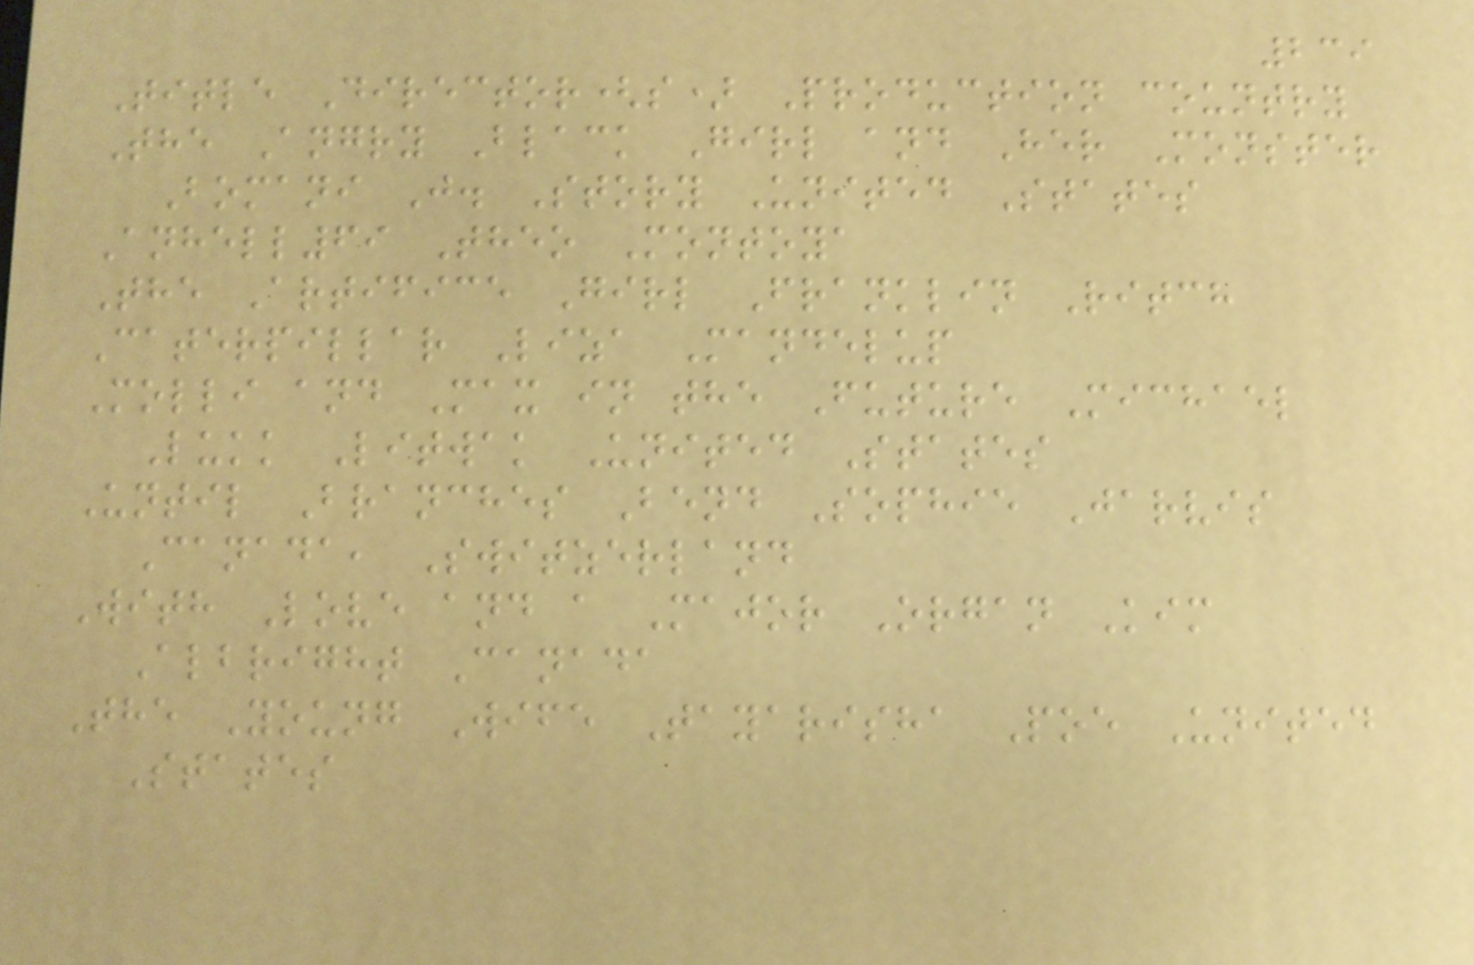239
Title Director(s) Production country
The Angry Black Girl and Her Monster
Bomani J. Story United States
Anhell69 Theo Montoya
The Artifice Girl Franklin Ritch
Caterpillar Liza Mandelup
Molli and Max in the Future Michael
Lukk Litwak United States
Until Branches Bend Sophie Jarvis
Canada, Switzerland
With Love and a Major Organ Kim
Albright Canada
The Young Wife Tayarisha Poe United
States
